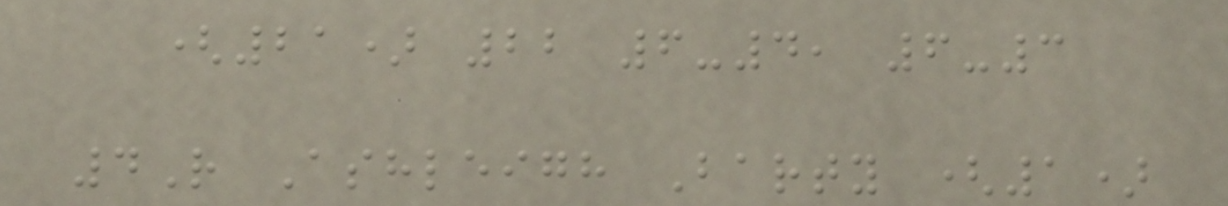(21) 22 6-4, 6-3
4R Ashleigh Barty (1)
